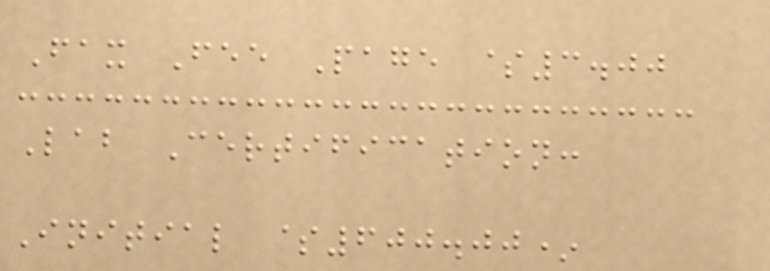Fax Fee Page $3.00
Lab Certification:
Initial $600.00*
